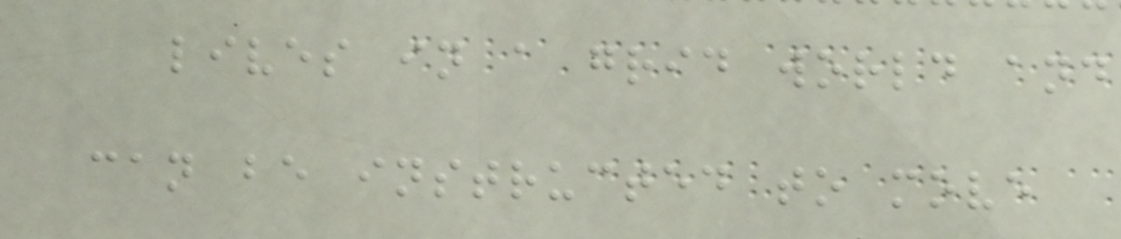lives in a grid world and
can be instructed to move
